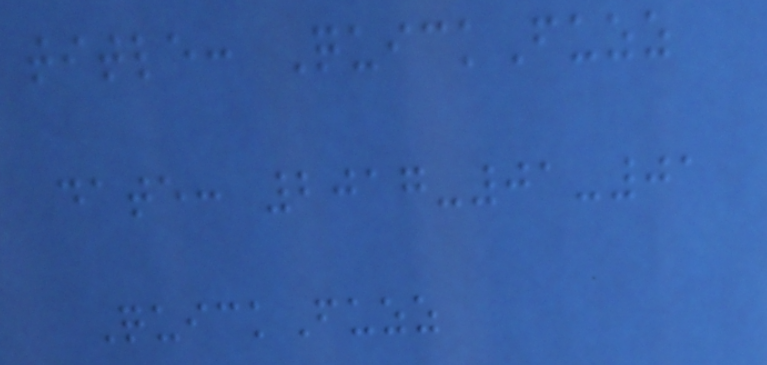title: QuickFuzz
date: 2017-01-01
QuickFuzz
